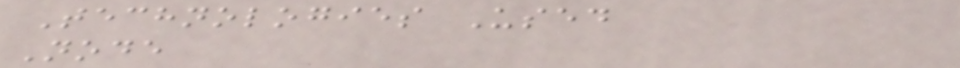Technologies Used
Node
